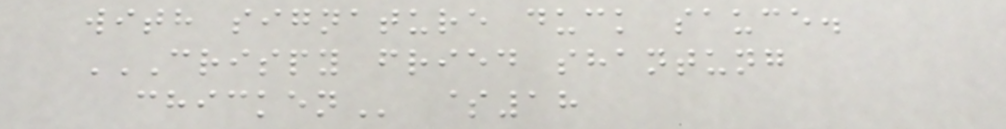with signature duck sauce.
CRISPY FRIED SHANTUNG
CHICKEN $18
